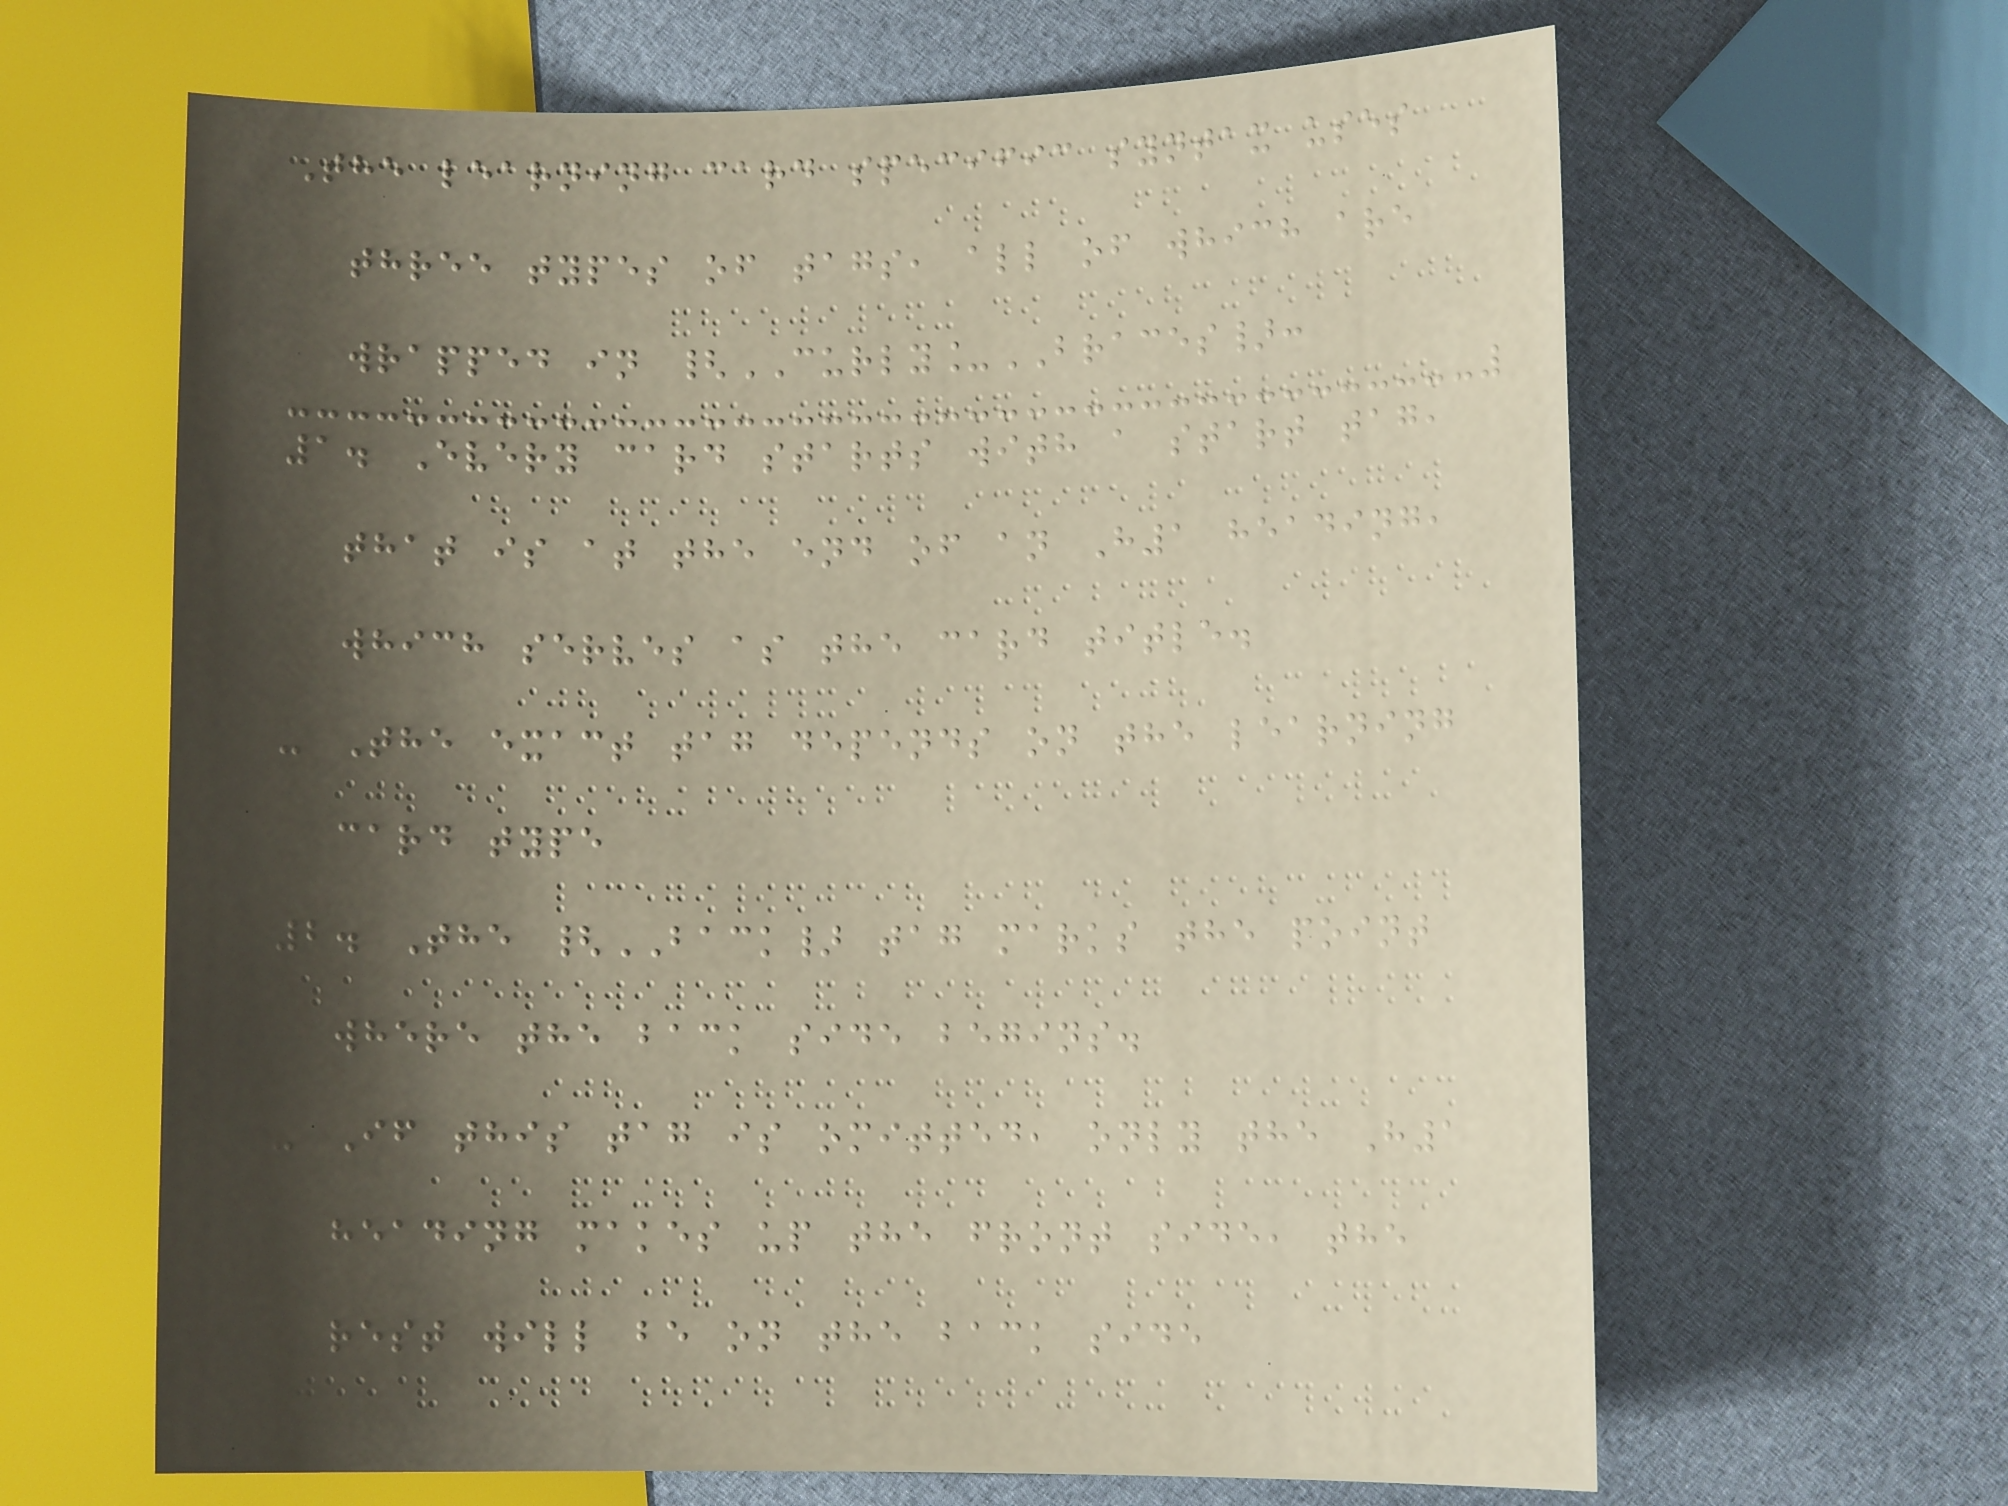The learning card specific syntax uses
three types of tags, all of which are
wrapped in {CURLY_BRACES}:
1. Every card starts with a start tag,
that is at the end of an H1 heading,
which serves as the card title.
- The exact tag depends on the learning
card type
2. The {BACK} tag marks the point
where the back side begins.
- If this tag is omitted, only the H1
heading makes up the front side, the
rest will be on the back side
